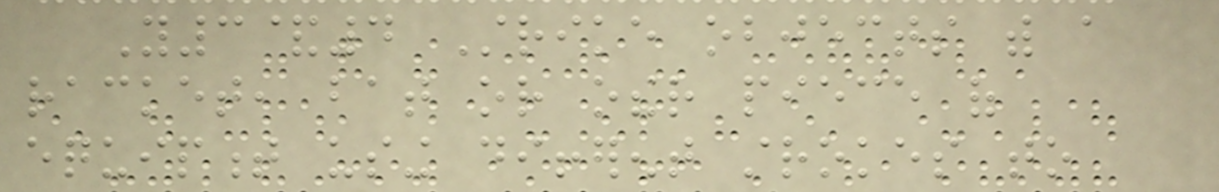Y3&4 Strike objects with a
racket, bat or other piece of
equipment using different strokes to
